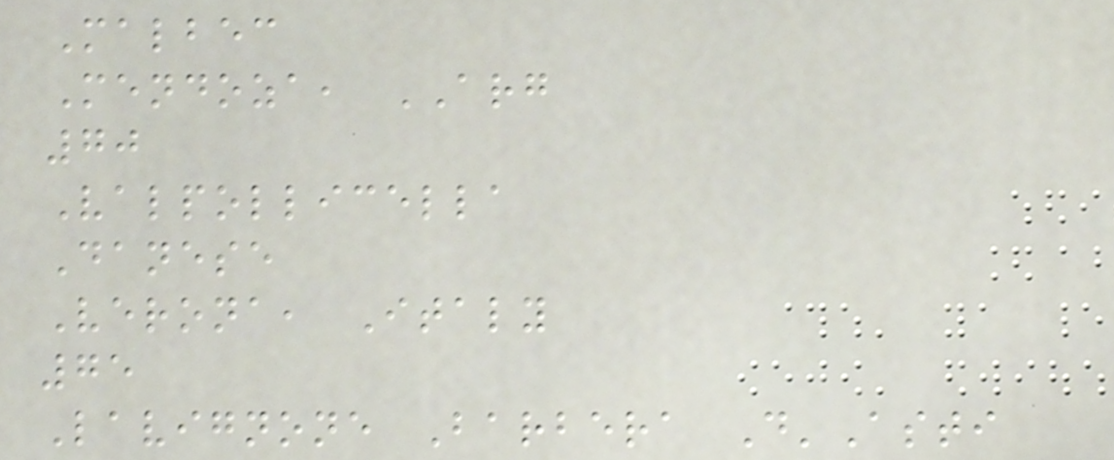Malbec
Mendoza, ARG
70
Valpollicella
Danese
Verona, Italy
75
Lavignone Barbera D'Asti
